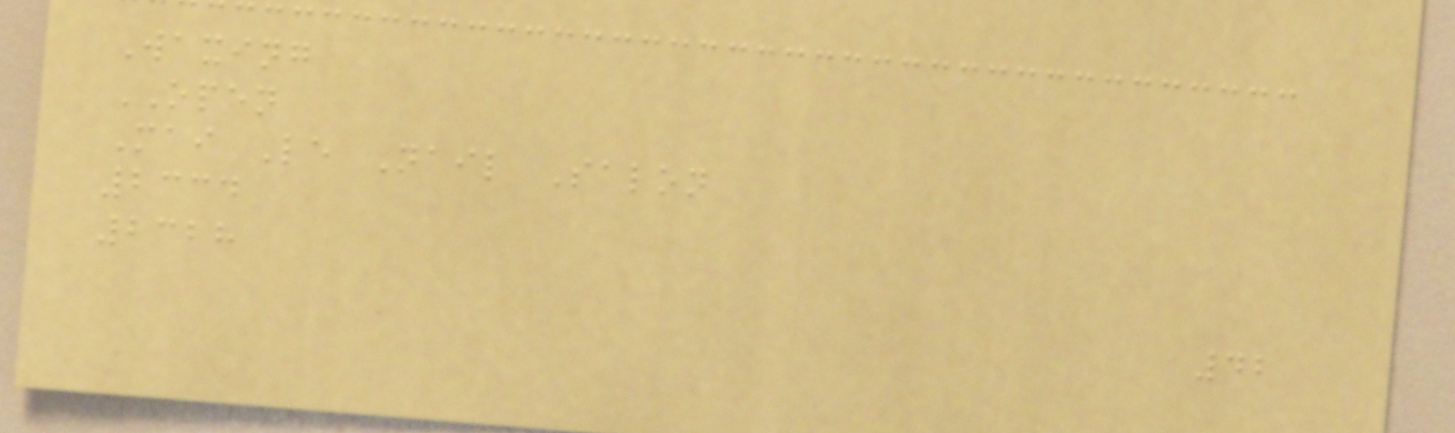Waxing
OPEN
Mai Le Nail Salon
2334
2328
42
